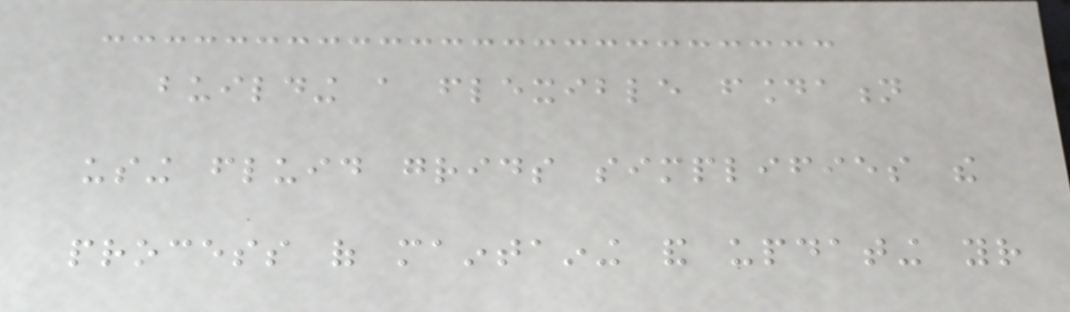building a flexible foundation
using fluid grids simplifies the
process of maintaining and updating your
